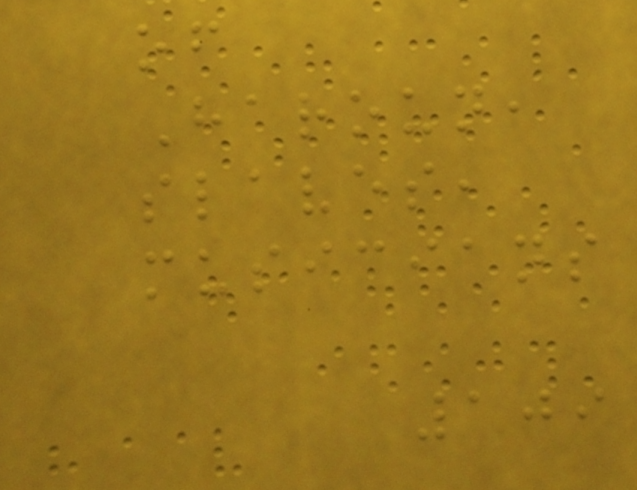of
Haroun,
slaves,
musicians
109
